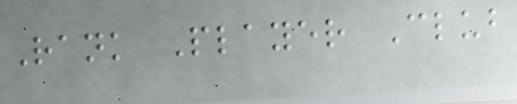Rank Player Club
